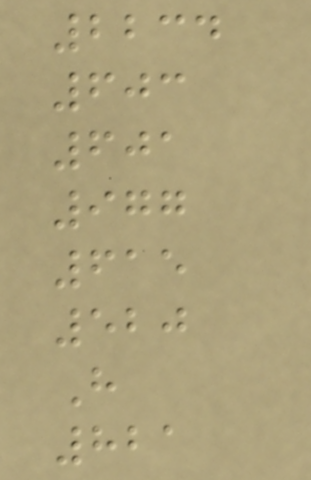2234
603
601
977
615
520
H
821
